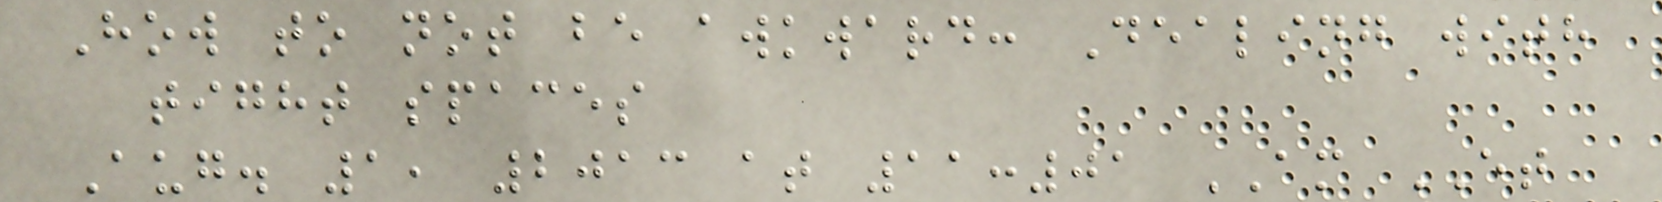How to not be awkward: Dealing with
tight spaces
Aug. 1, 2013 at 11:01 AM ET
